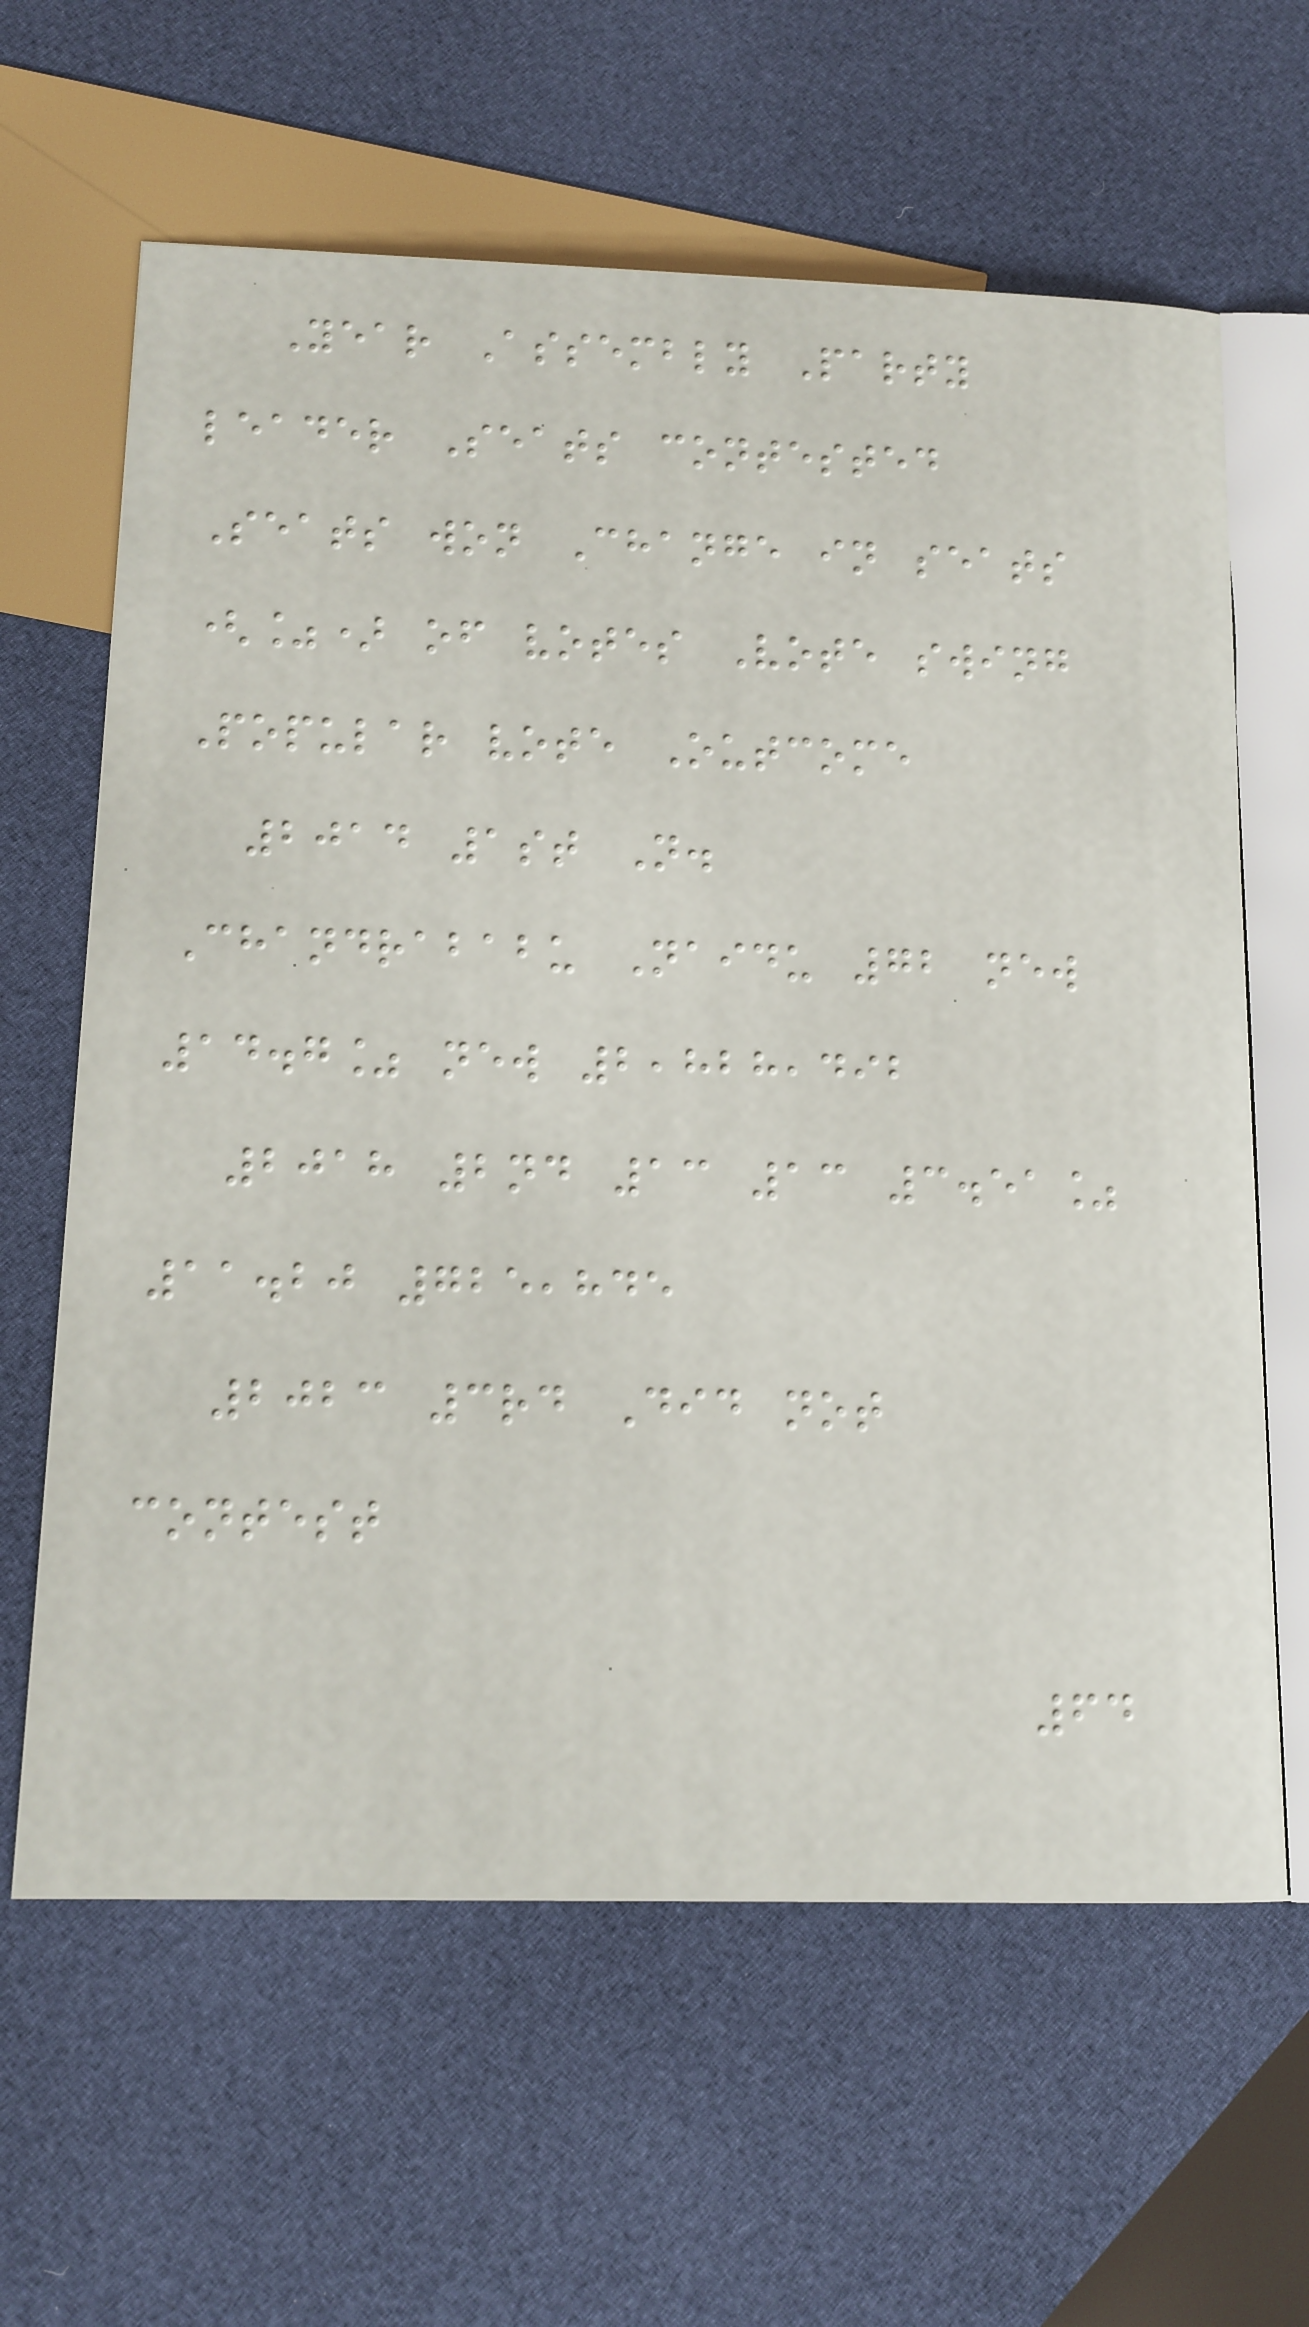Year Assembly Party
leader Seats contested
Seats won Change in seats
(%) of votes Vote swing
Popular vote Outcome
2014 1st N.
Chandrababu Naidu 72 new
14.7% new 2,828,492
2018 2nd 13 13 3.51%
11.20 725,845
2023 3rd Did not
contest
64
